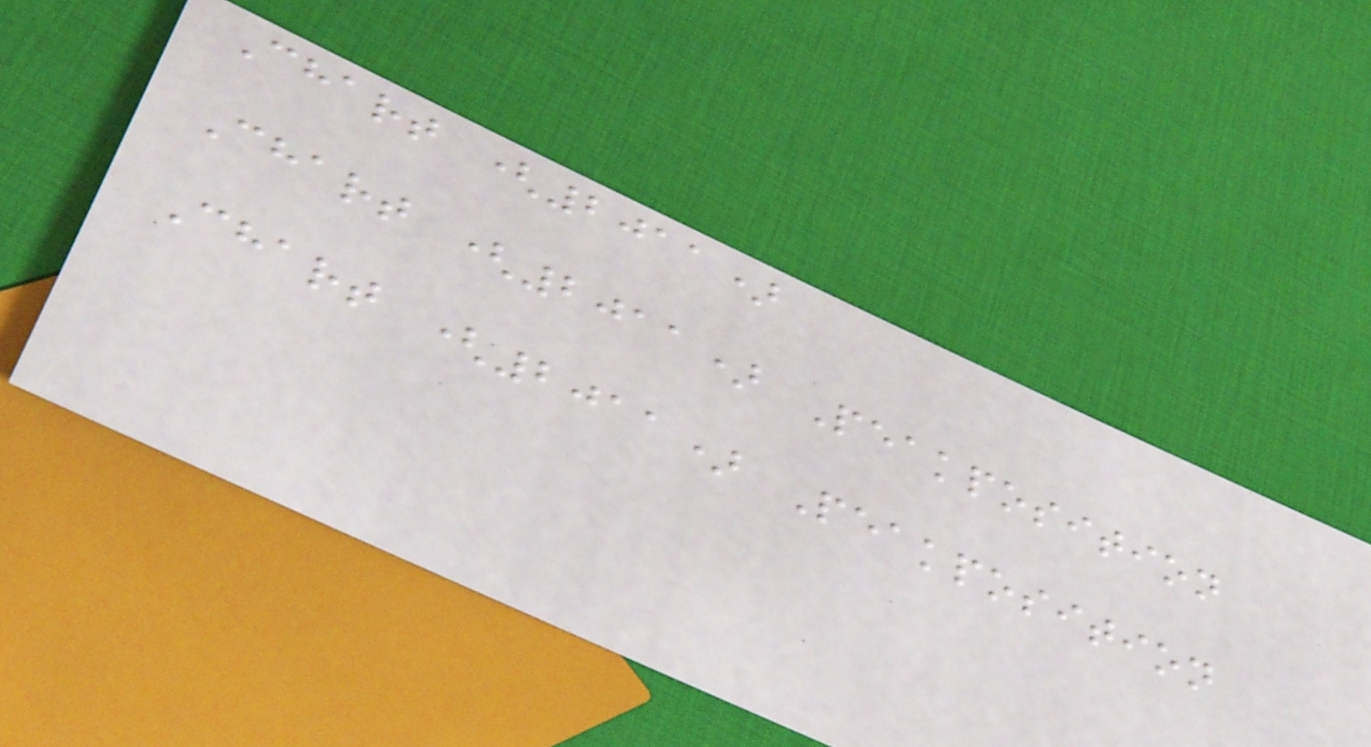Chart (2011)
Chart (2011) Peakposition
Chart (2011) Peakposition
